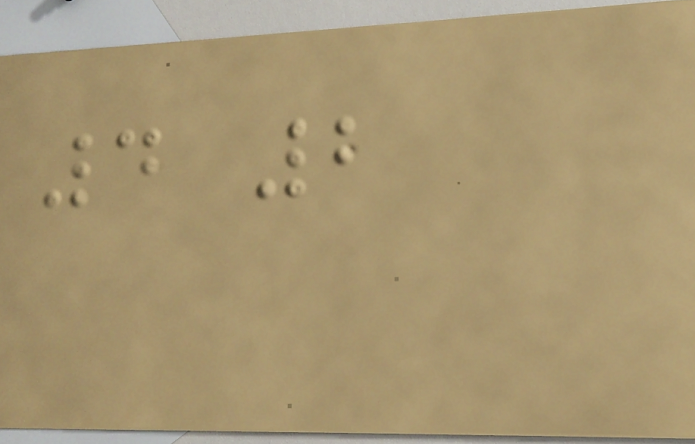4 2
